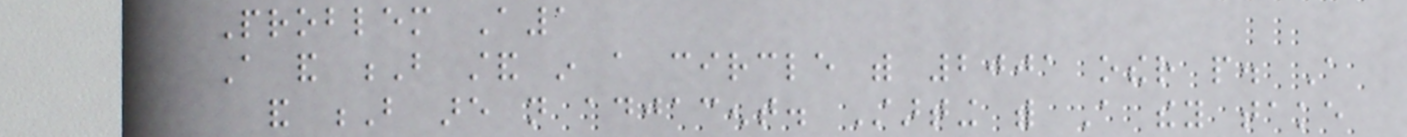Problem A1
A and B stand in a circle with 2001 other people. A
and B are not adjacent. Starting with A they take
